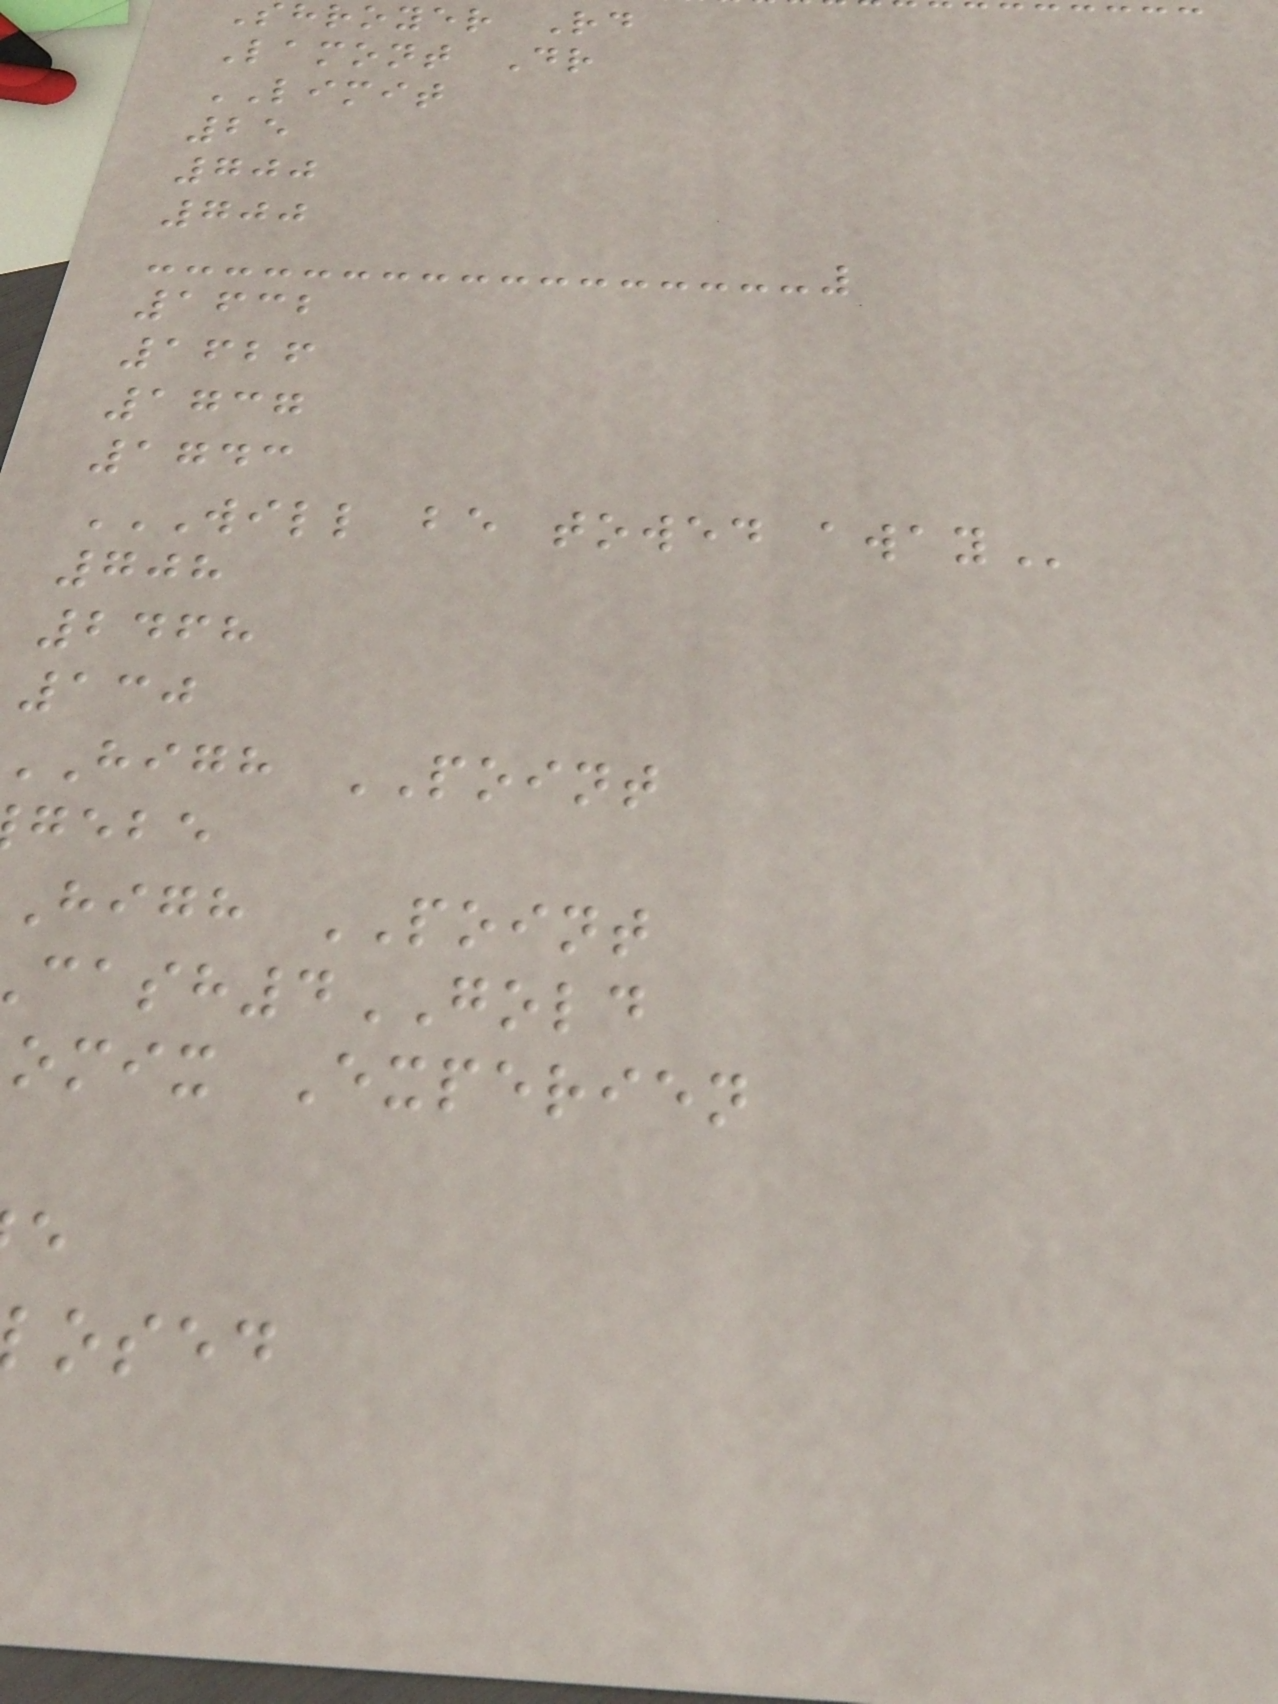hroyer Rd
Lamont Dr
LIMIT
25
700
700
1632
1626
1737
1743
WILL BE TOWED AWAY
708
2468
130
high POINT
gebe
high POINT
4GOLD
omix Experien
osed
